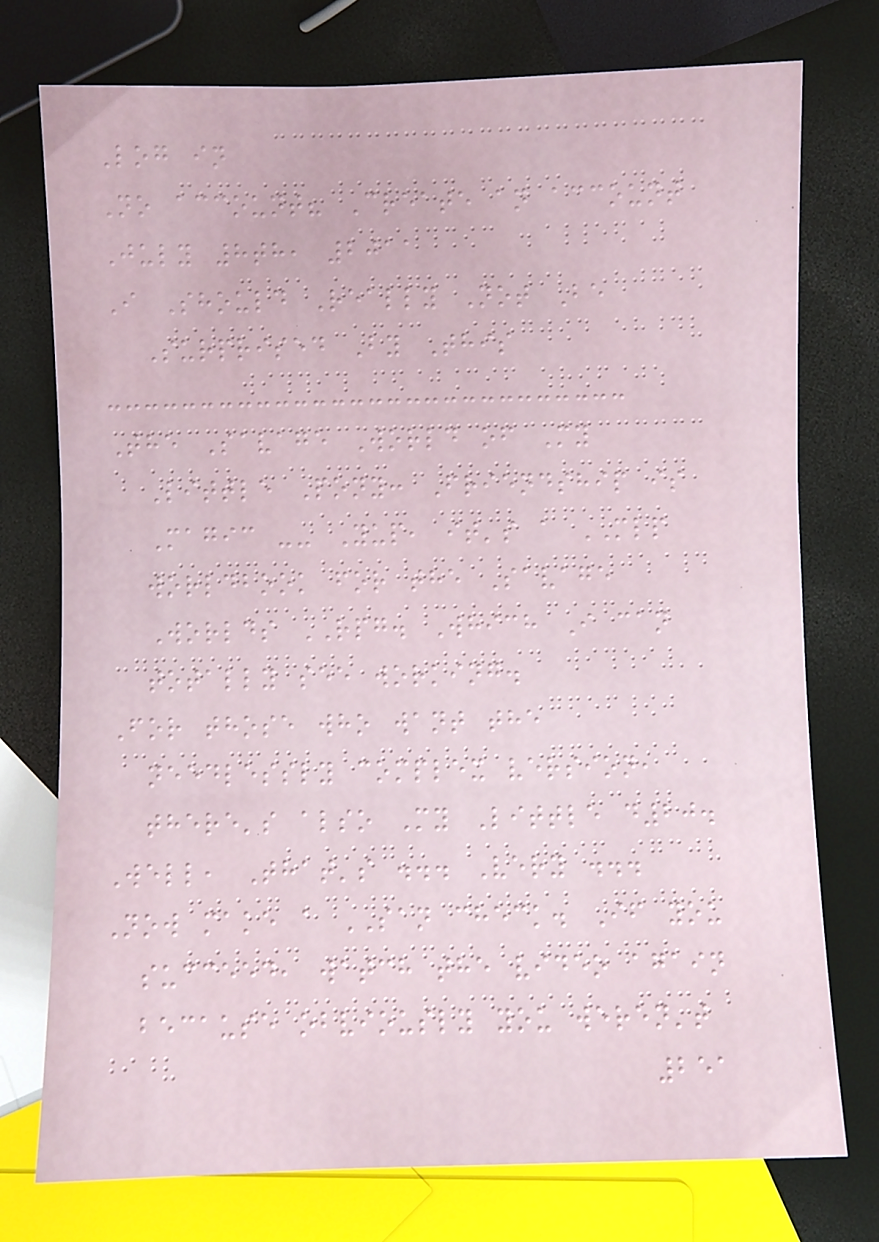Log in
No account? Create an account
July 8th, 2011
I Should Really Not Be
Surprised By This
The Savage World of My
Little Pony: Friendship is
Magic -- Yup, it's a MLP
worldbook for the Savage
Worlds RPG. Which I can
totally see working.
For those who want the
needlessly complex version,
there's also My Little d20.
Well, That's ... Very ...
Now make a SAN check. If you
succeed, watch the video again
because obviously you weren't
251
